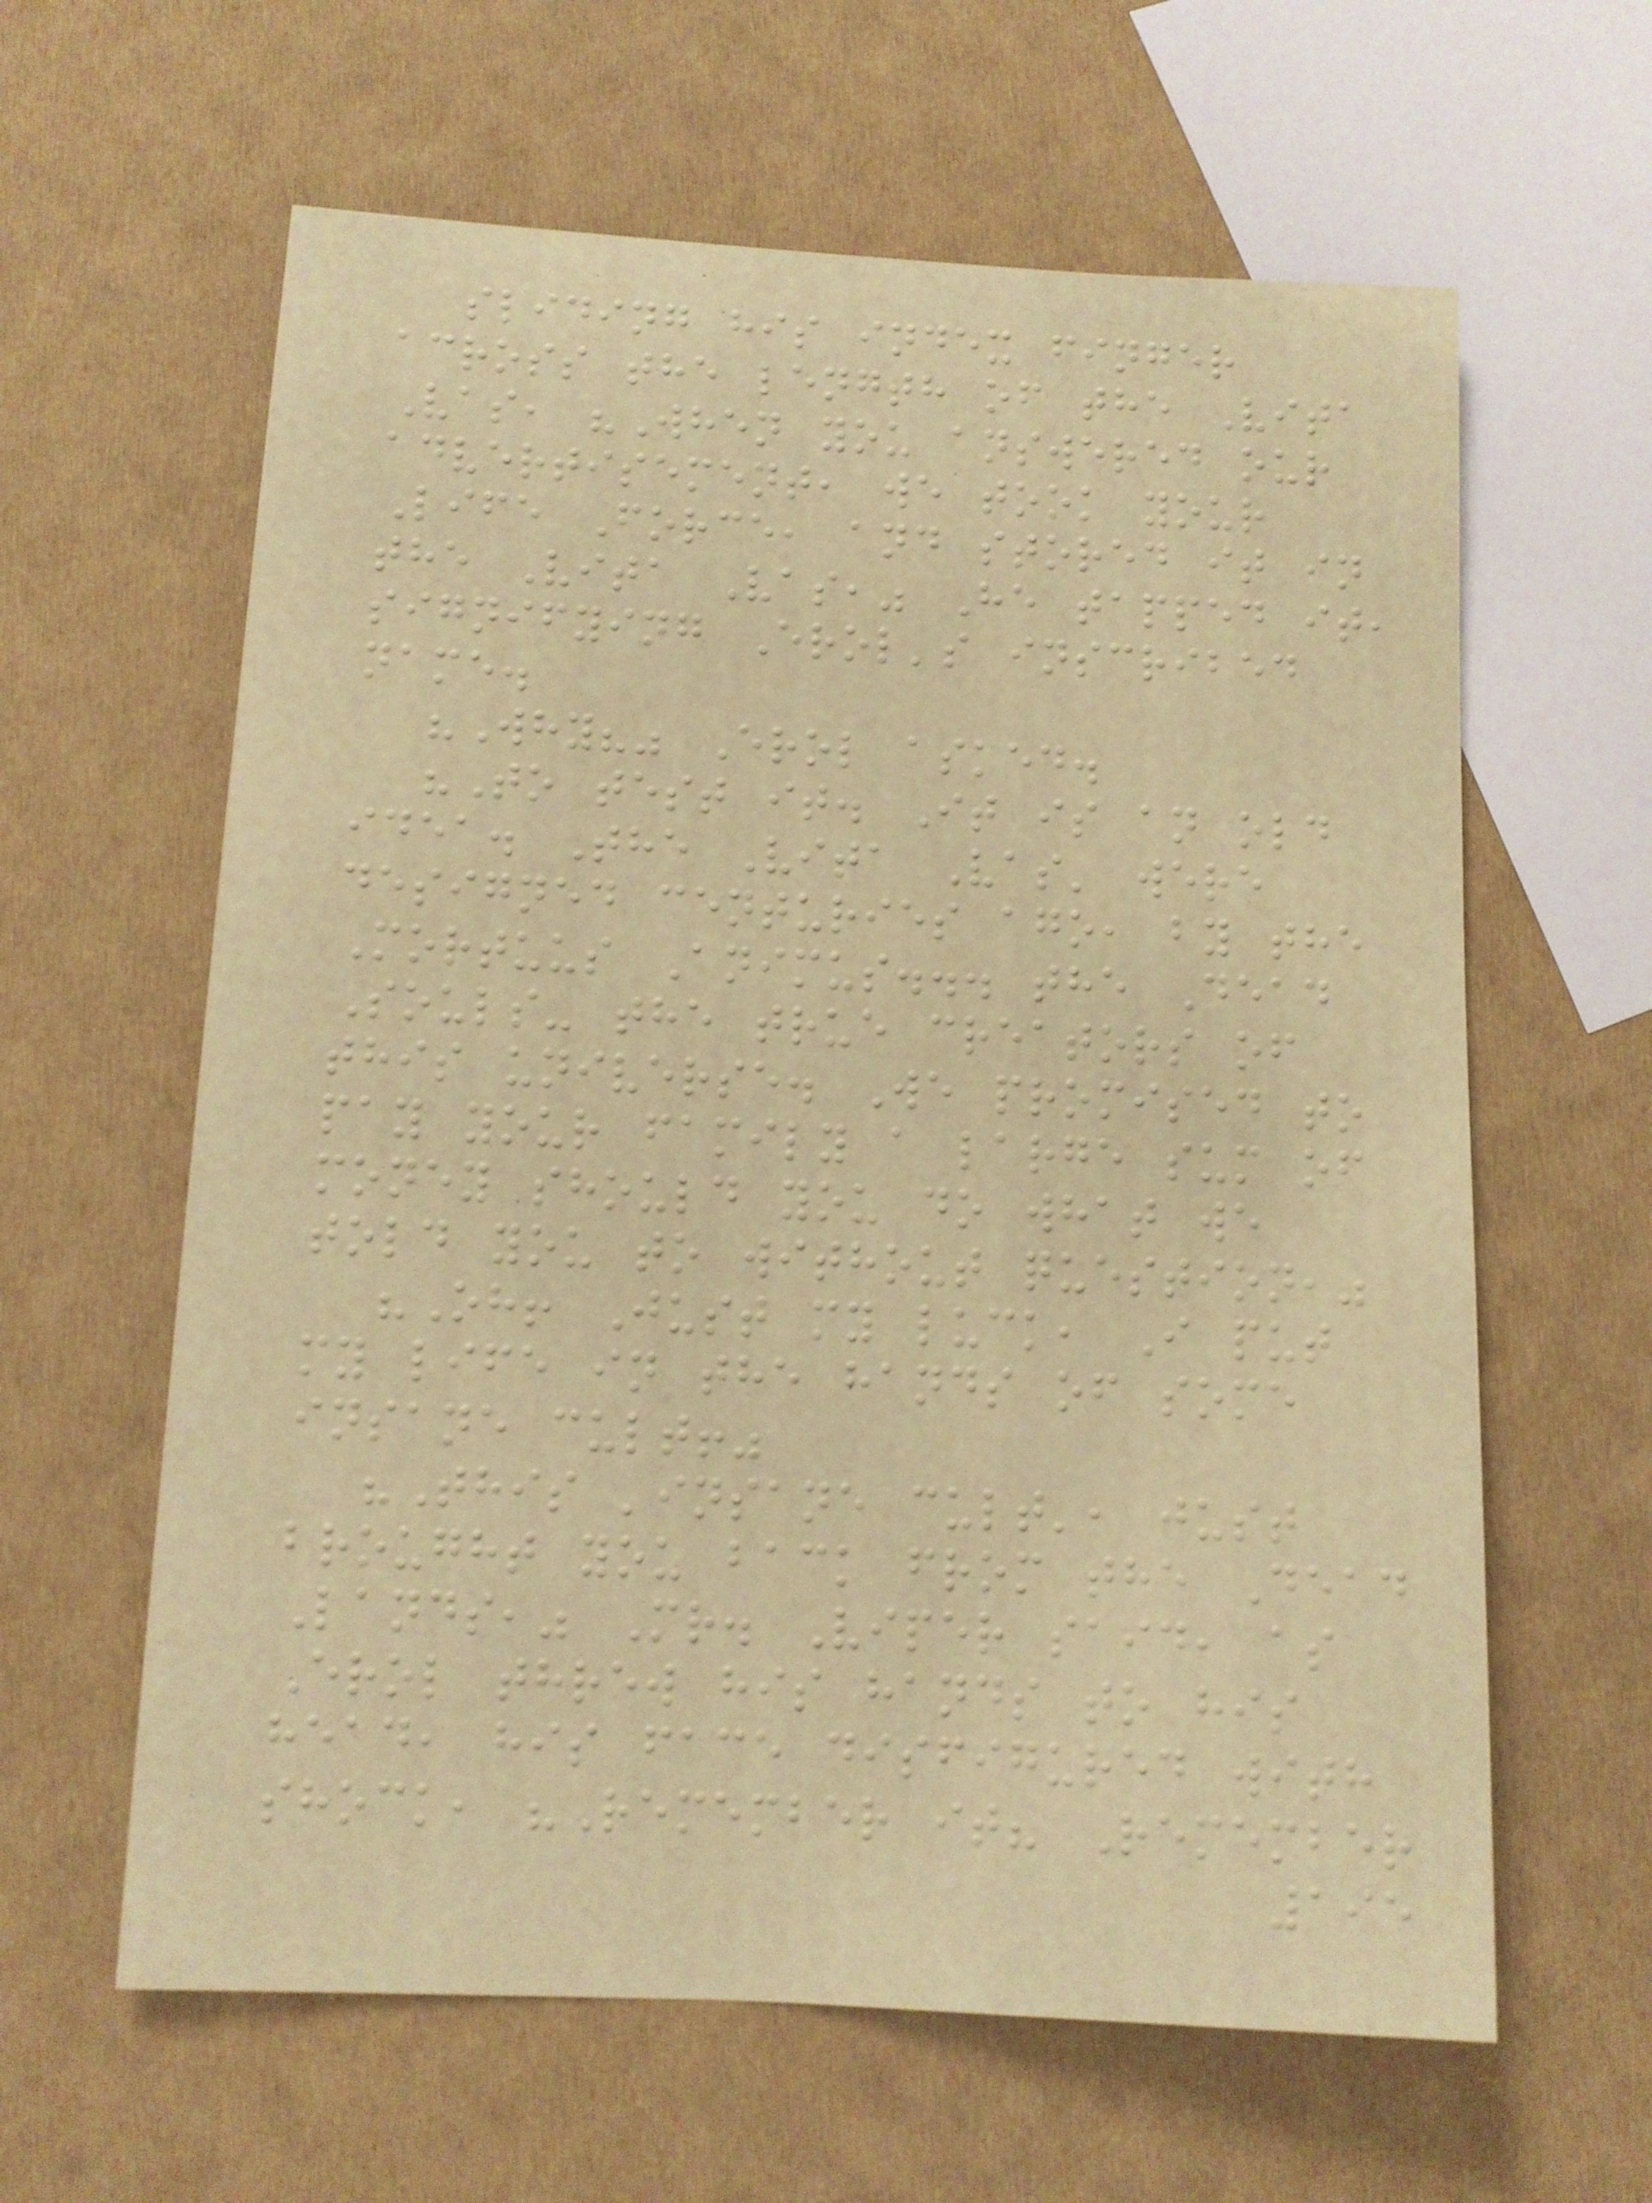sliding his index finger
across the length of the Vita
Vas, "When you answered our
advertisement, we took your
Life Force, and stored it in
the Vita Vas," He tapped it,
signifying Erol's inscribed
name.
"Why?" Erol asked.
"To test it. It is an old
idea. The Vita Vas' were
designed centuries ago, by the
Mortuus Animus... the Dead
Souls- the true creators of
this universe. We promised to
pay your family a large sum of
money should you do what we
told you to without question,"
"Oh! Just my luck, I put
my life in the hands of some
insane cult!"
"This 'insane cult', just
brought you back from the Dead
Lands," Mr. Viper said, as
Erol threw his hands to his
head, his face disfigured with
shock, "Remember it? Remember
195
